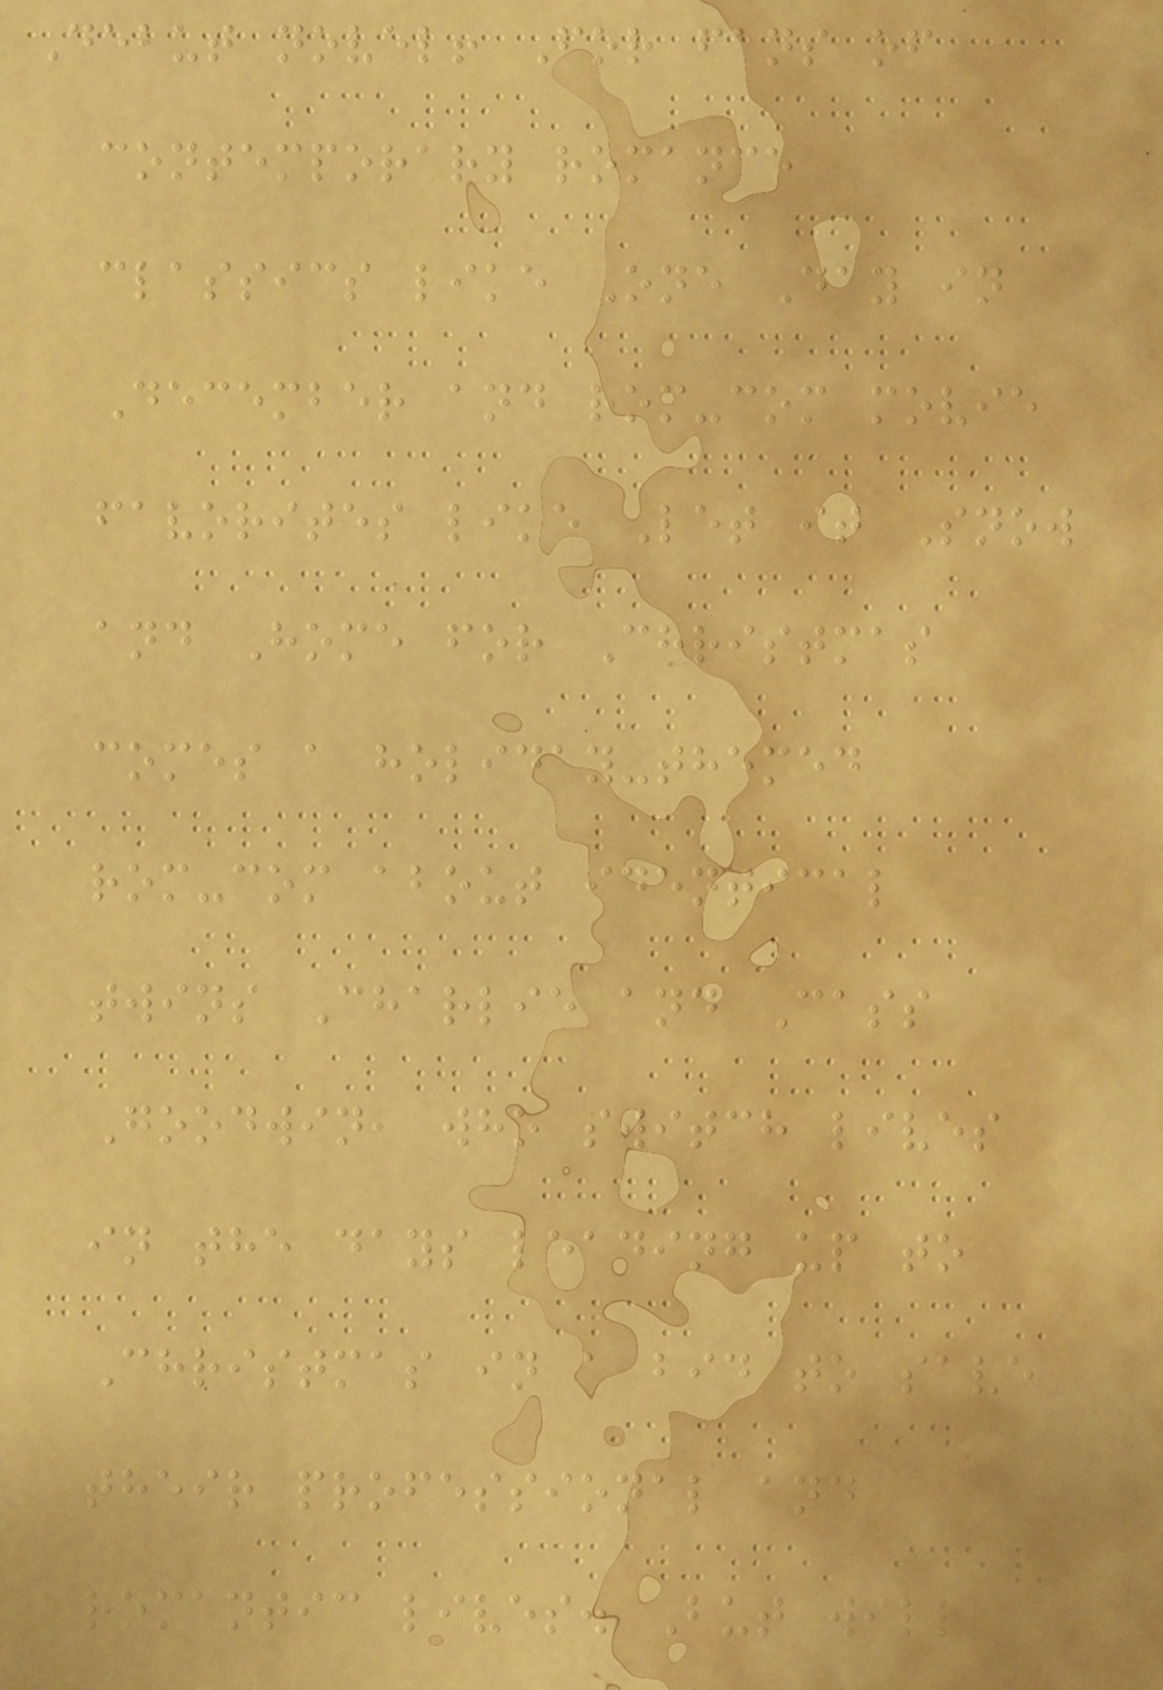Debut novel! For fans of
contemporary romance
classics like One Day in
December and rom-com movie
favorites like Let it Snow
and Home for Christmas
comes a holiday-themed
rom-com about identical
twins Charlie and Cass
Goodwin, who switch lives
in the days leading up to
Christmas in a bid to save
their professional and
romantic lives. But will
